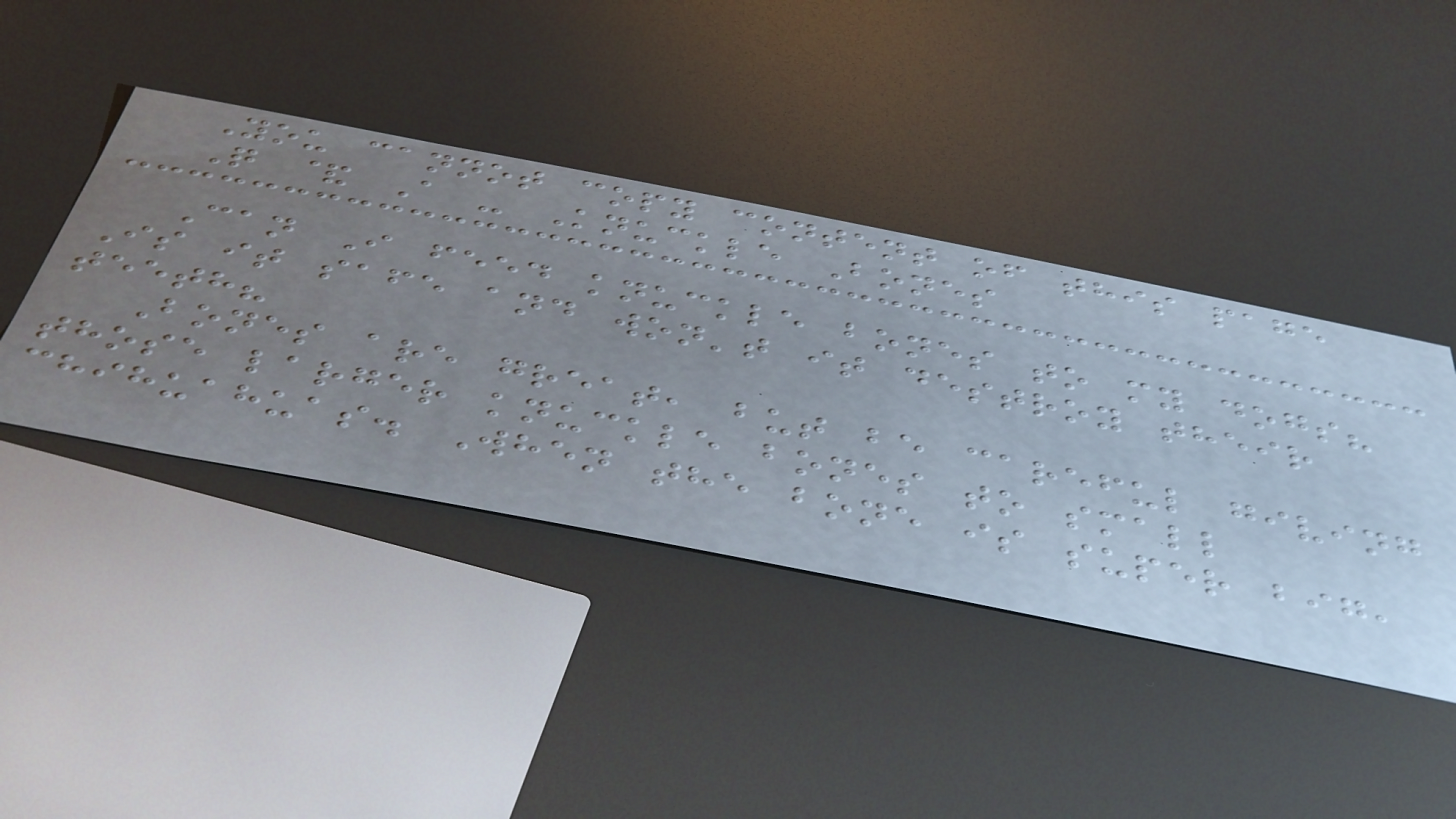You cannot copy content of this page
Q & A - Knuckle Bones
Can I feed knuckle bones to my dogs?
Is it safe and won't it destroy their
teeth?
Bones are great, but be careful giving
those larger knuckle bones to small
chihuahuas. When the bone is super big,
